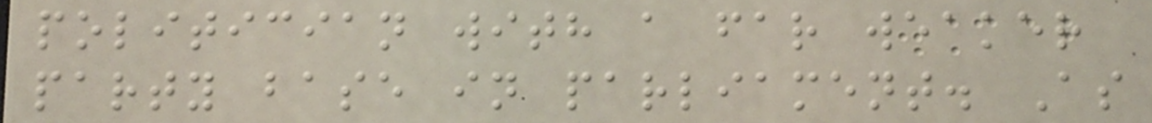politician with a far weaker
party base in parliament. As
